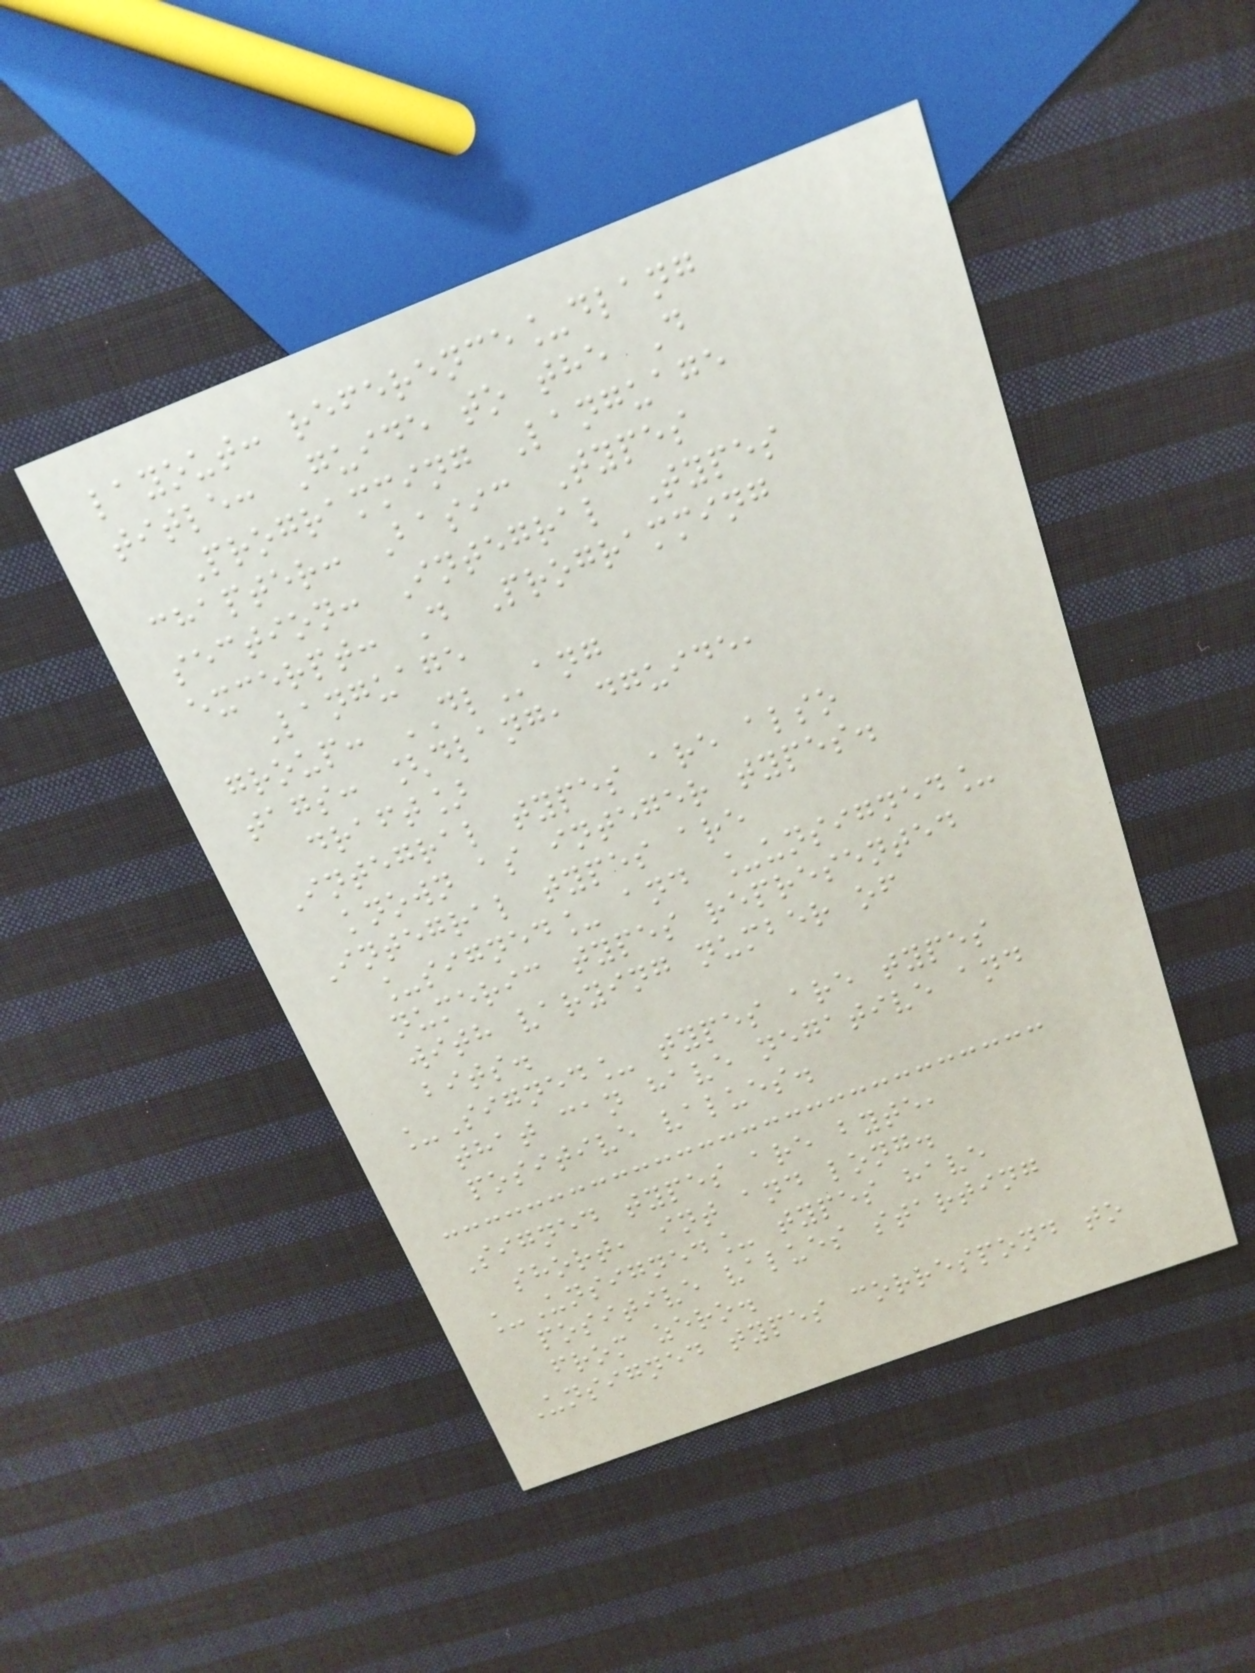layout: reference_dlang
title: Guide to the D
Programming Language
chapter: Basic Types
section: Integral Types
excerpt: D Programming
Language
group: DLang
tags: [dlang, dguide,
draft]
Integral types are also
known as integer types.
Integral types are
_signed_ and _unsigned_
numeric types represented
with varying number of
bits.
_Signed_ types are types
that can have negative and
positive values.
Signed types are byte,
short, int and long.
_Unsigned_ types have
positive values starting
from zero.
Unsigned types correspond to
